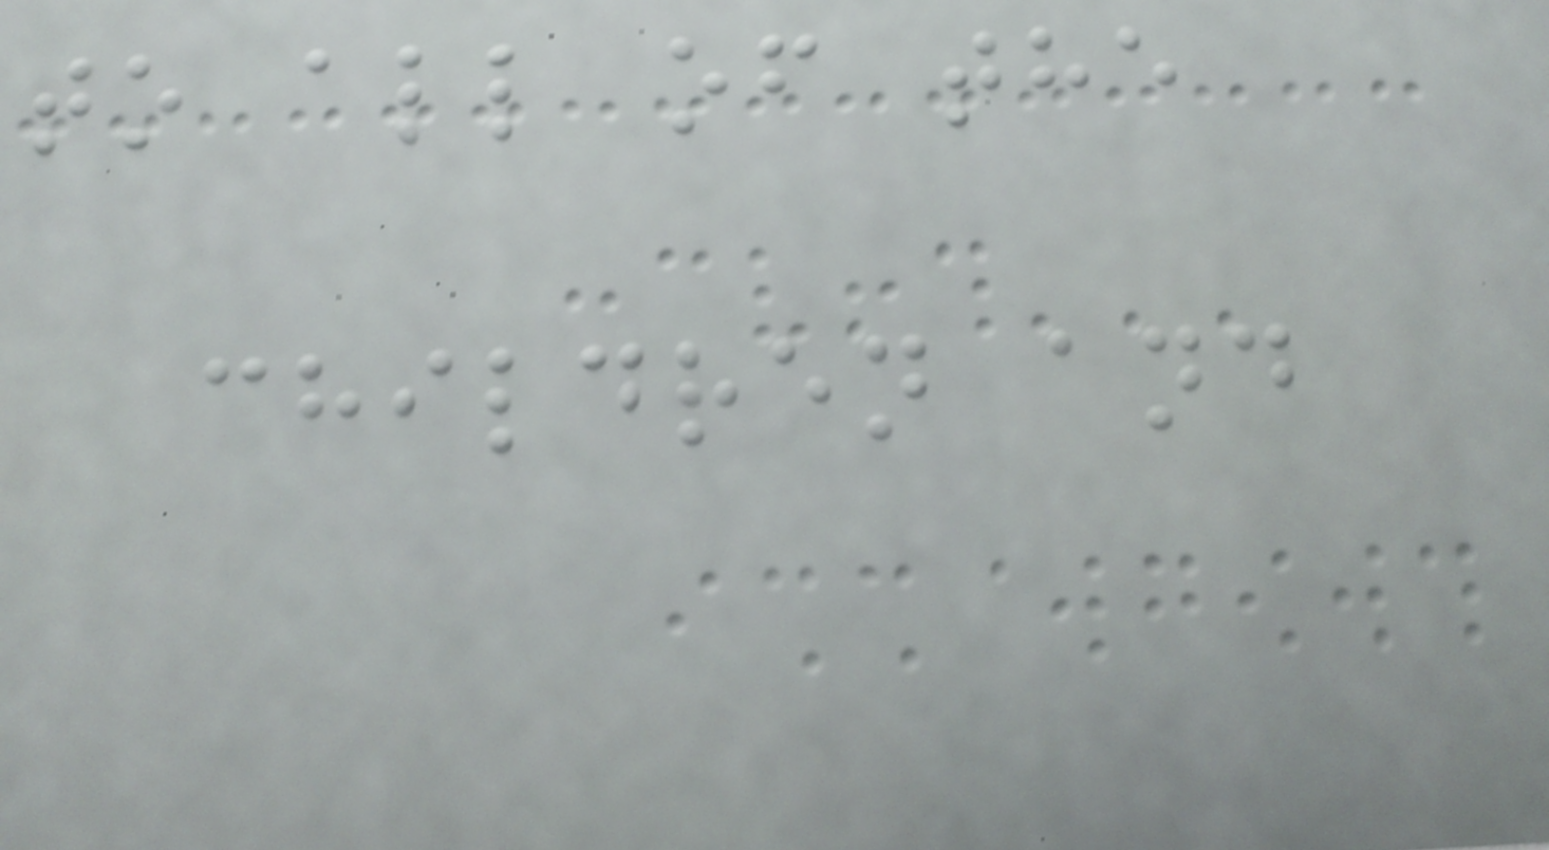to all of the
children and
